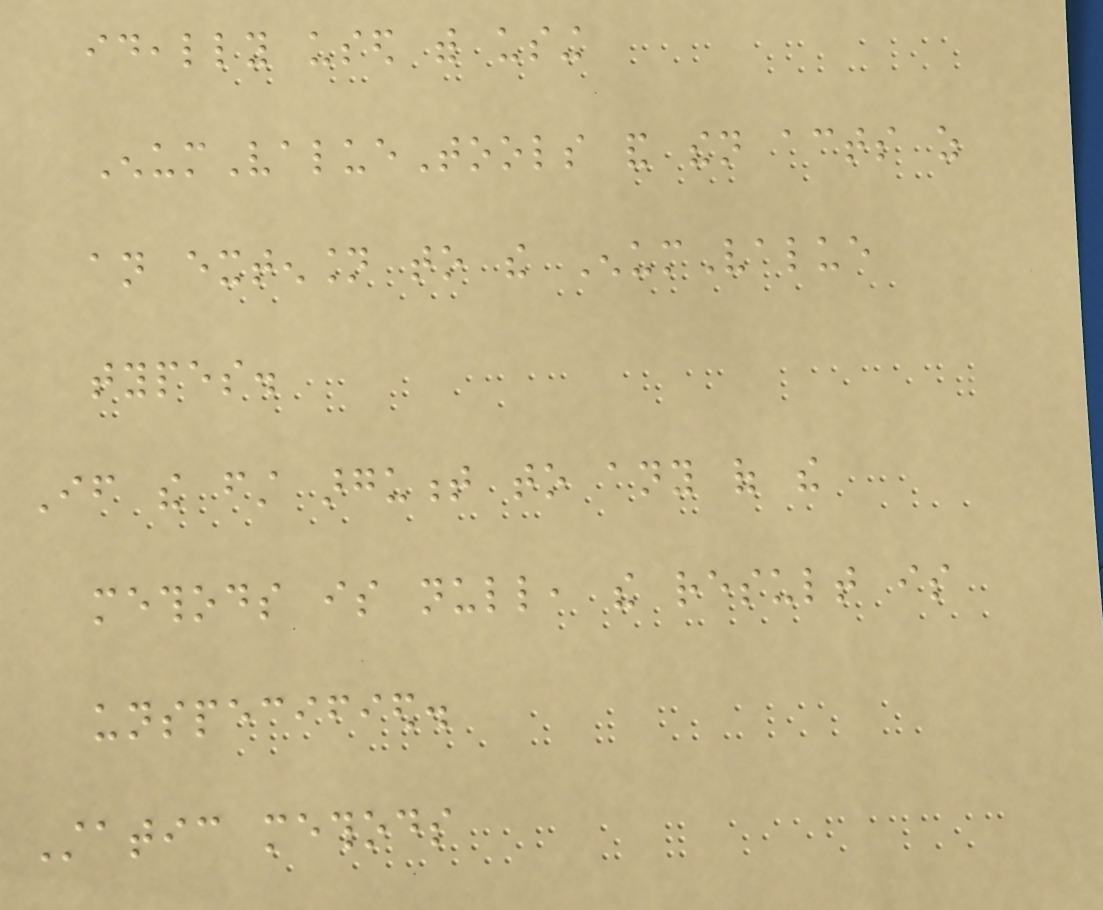ideally used with using
EnumValueTools and then acts as
an extension to the EnumValue
types.
If the first argument to any of the
methods is null, the result is
unspecified.
Static methods
